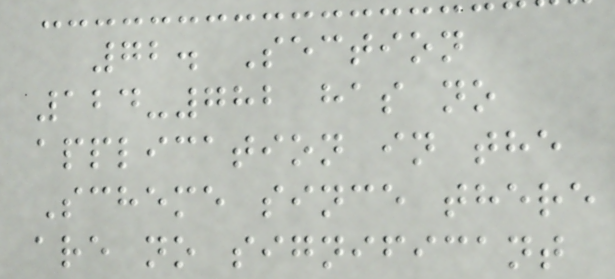72. Section
124-782 has no
application in the
Scheme since there
are no significant
